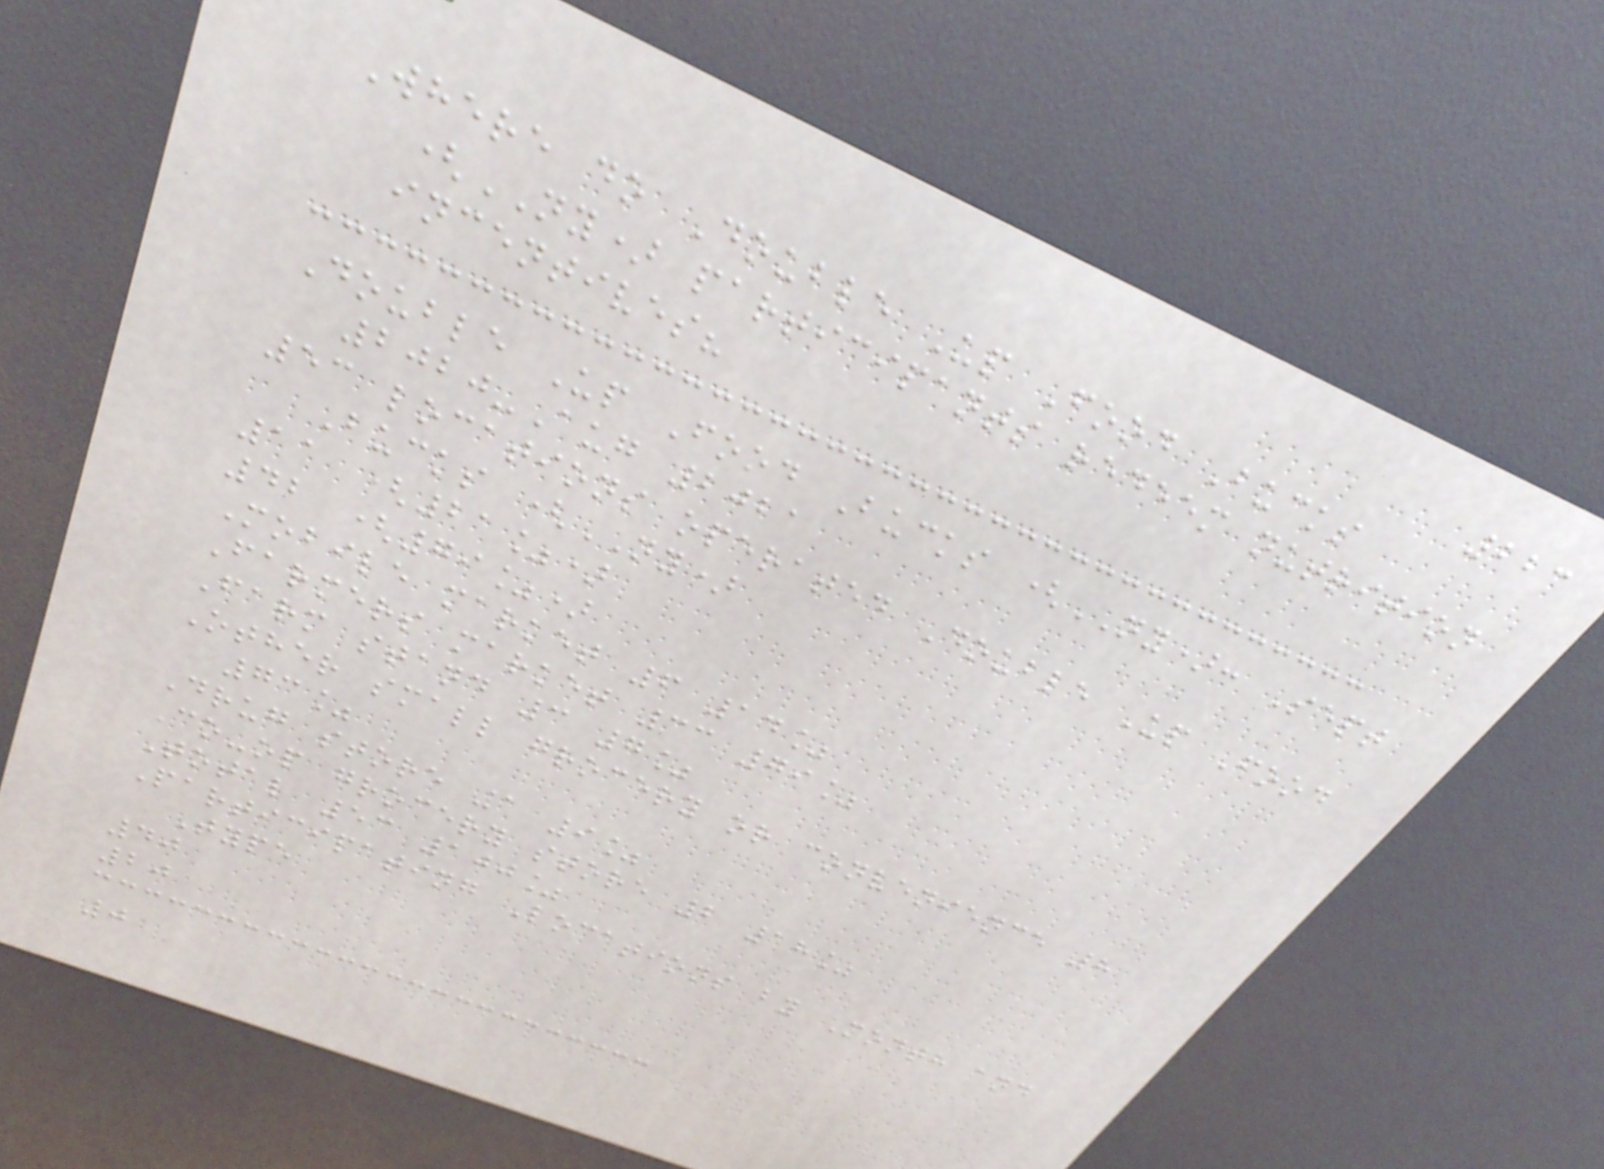223
Where do Double Up Food Bucks
(NY) participants redeem nutrition
incentives?
Double Up Food Bucks (NY): Sept
2020-Aug 2021
53 locations operated Double Up Food
Bucks (NY)
11 (21%)
42 (79%)
Mobile market 6 14%
Farmers market 33 79%
Farm stand 3 7%
Other small grocery or convenience 8
73%
Drug store 1 9%
Co-op grocery store 2 18%
Total 53 100%
Participating Locations by Month and
Type
40
20
0
